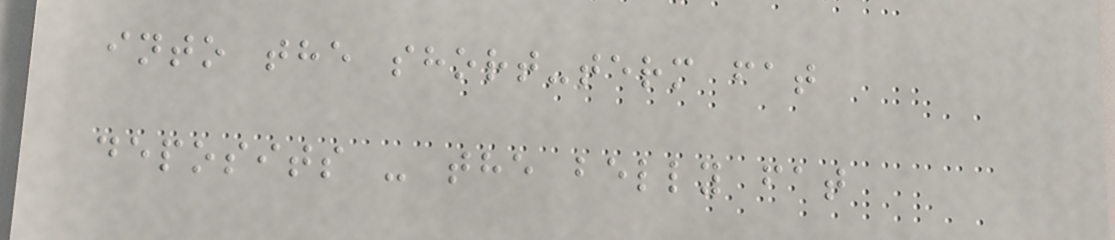into the short-term fat
deposits - the belly fat
